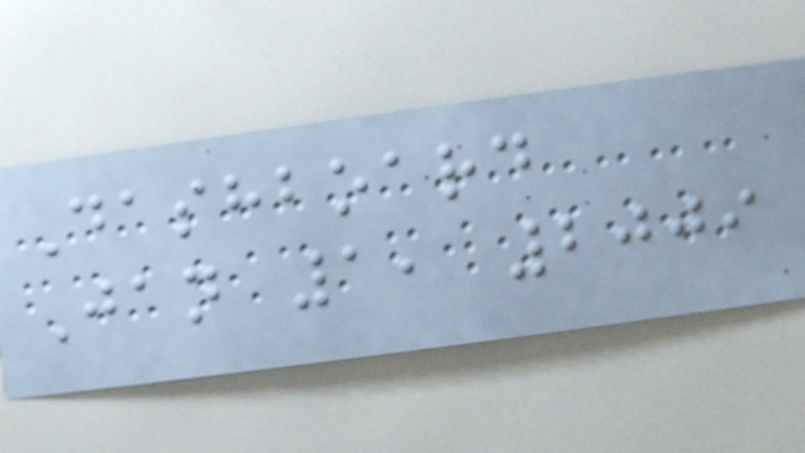Dashboard
Jan 1, 2009
